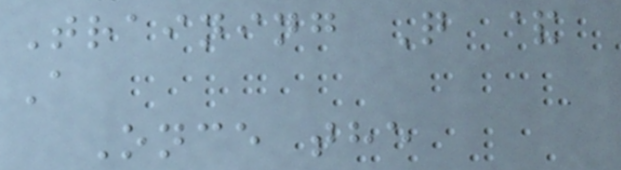Training Q &
A
Once the
